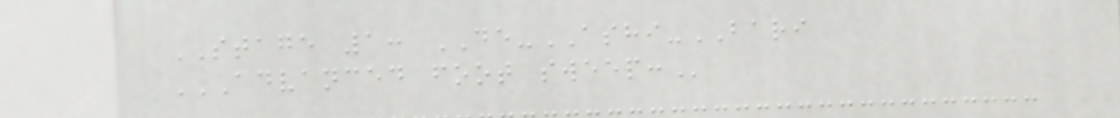STAGE 1: DE-ASHI-BARI
ADVANCED FOOT SWEEP:
